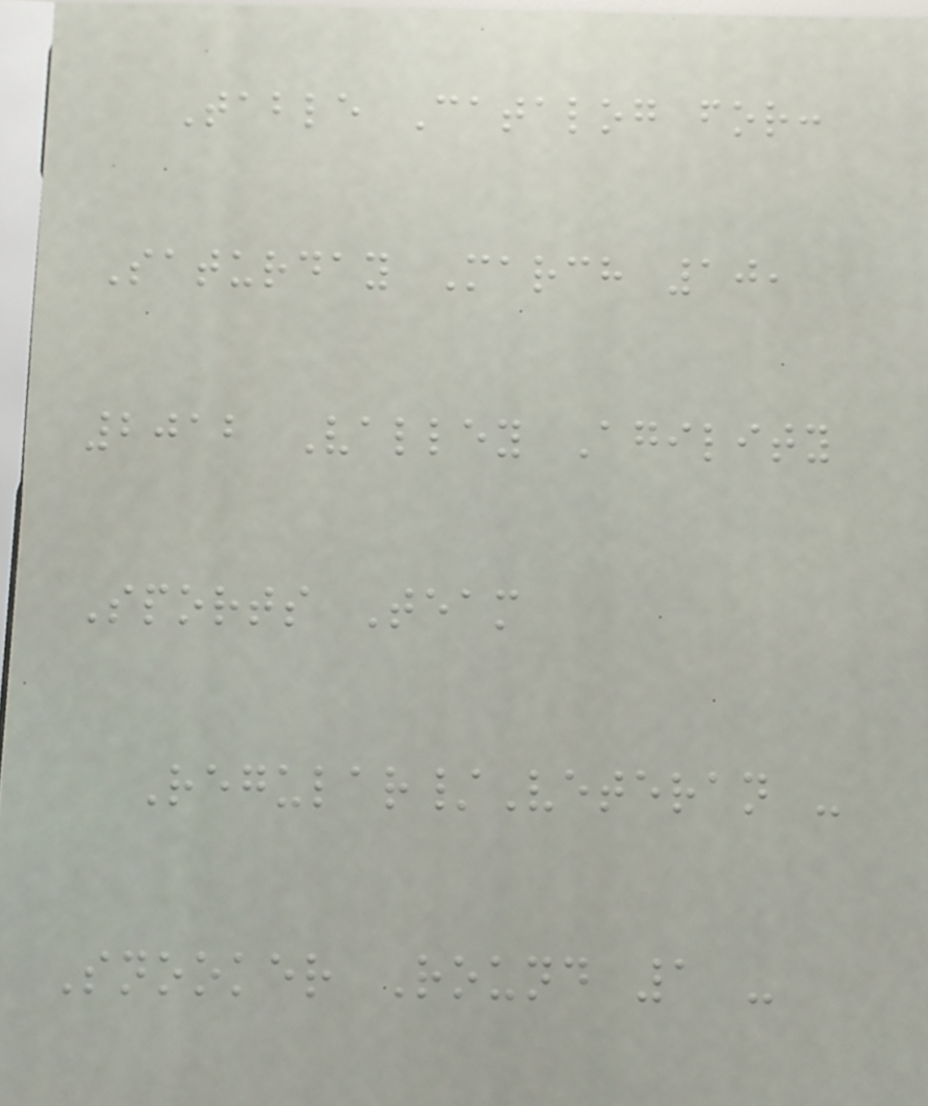Table Catalog for:
Saturday March 10,
2012 Valley Agility
Sports Team
Regular/Veteran -
Snooker Round 1 -
